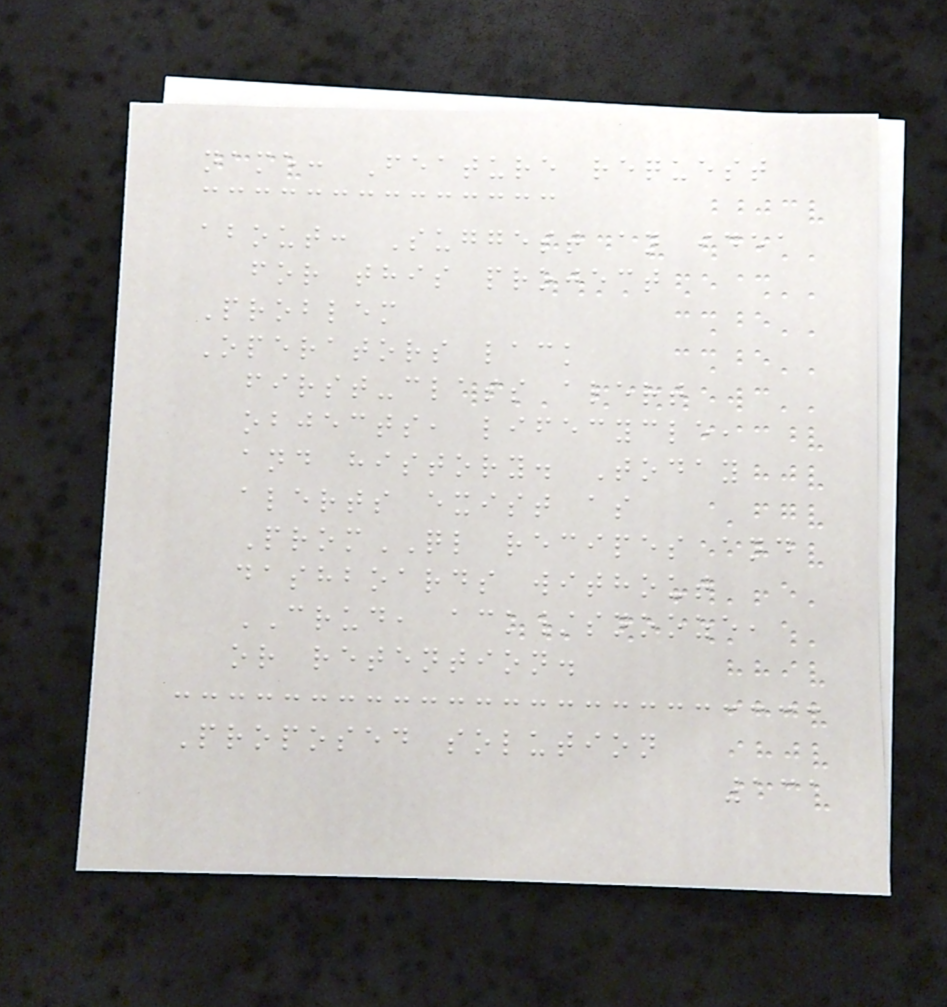name: Feature request
about: Suggest an idea
for this project
Problem
Operators lack
first-class alert
objects, lifecycle,
and history. Today
alerts exist as
PromQL recipes and
dashboards without
CRUD, ack/snooze,
or retention.
Proposed solution
131
